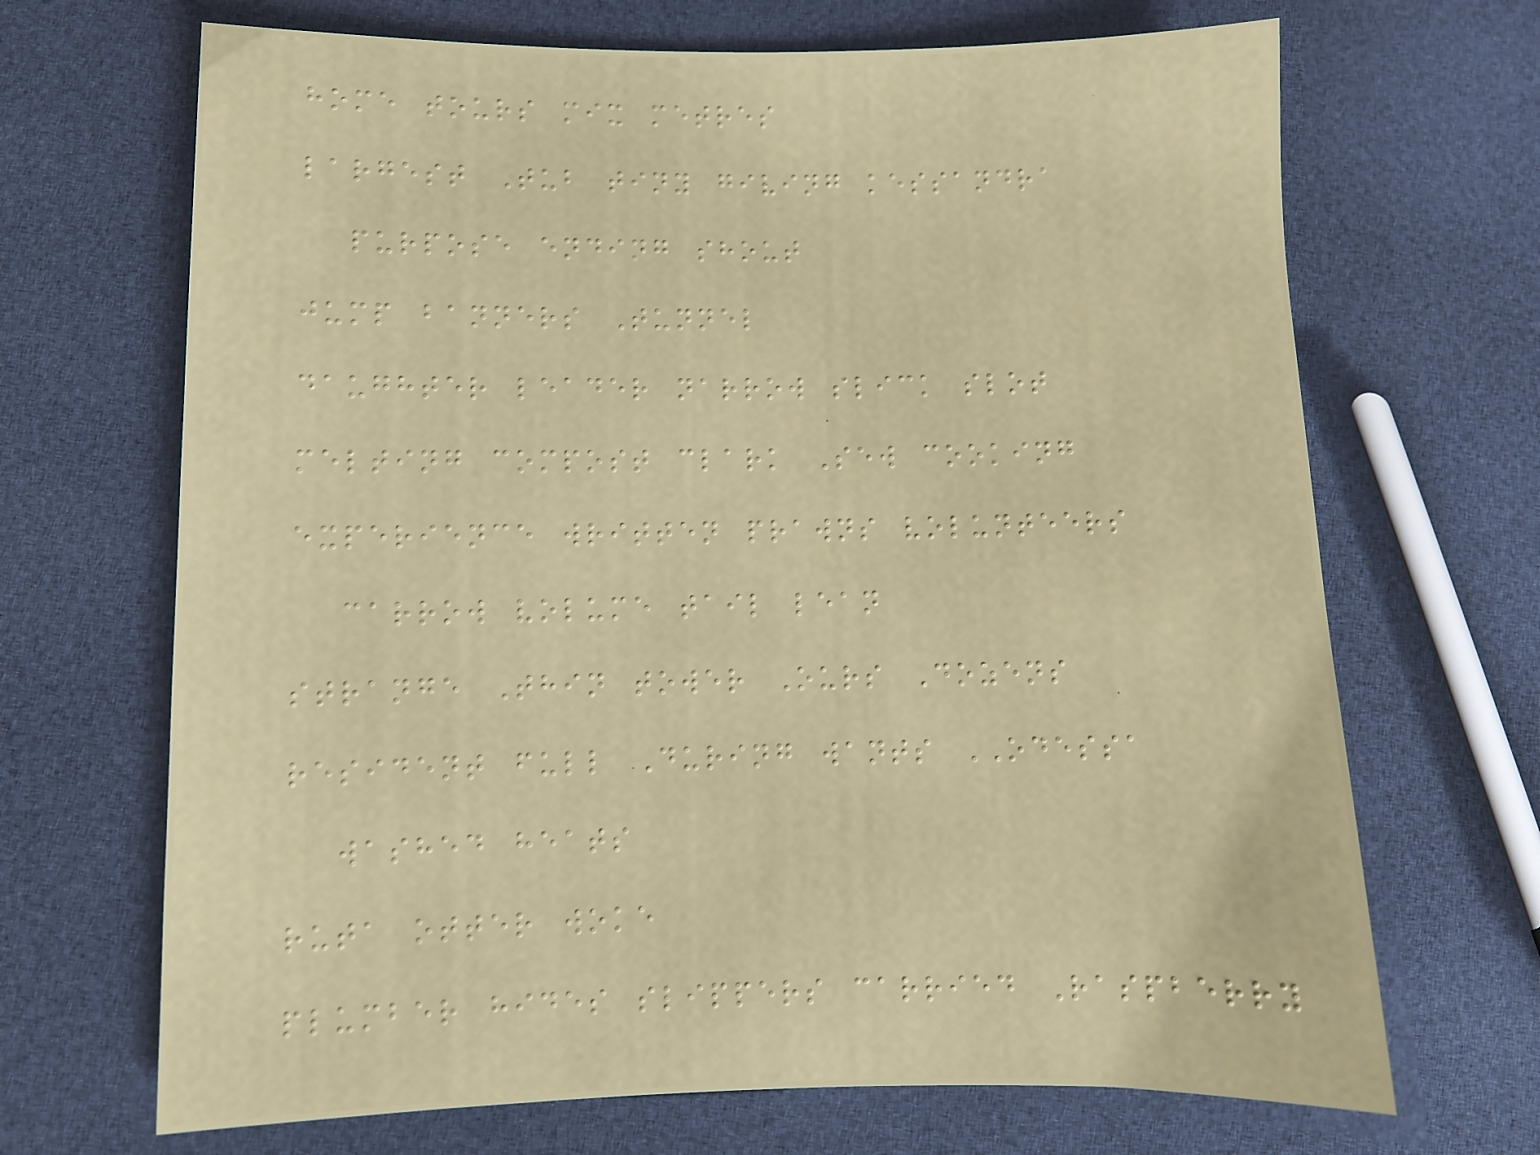home tours mix metres
largest Tub tiny giving kessandra
purpose ending shout
jump banners Tunnel
daughter leader narrow slick slot
melting compost clark Sew cooking
experience written prawns volunteers
carrow volume tail lean
strange Thin tower Ours Dozens
resident full During wants ODESSA
washed heats
ruta otter woke
plumber hides slippers carried Raspberry
